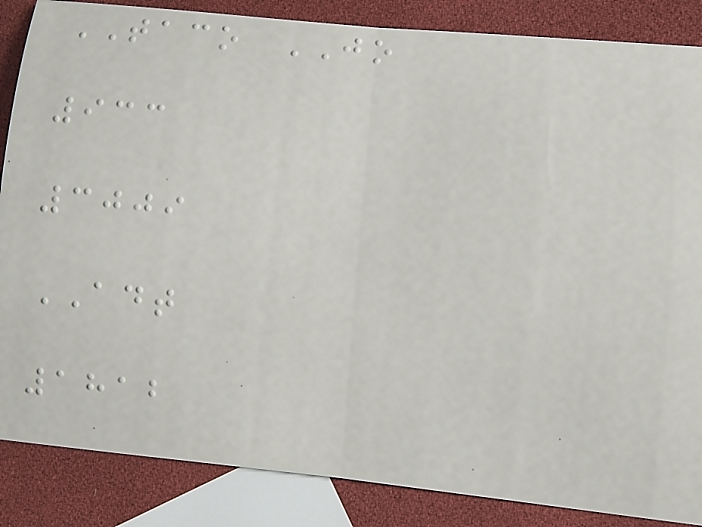TACO JO
933
3009
ADT
1812
